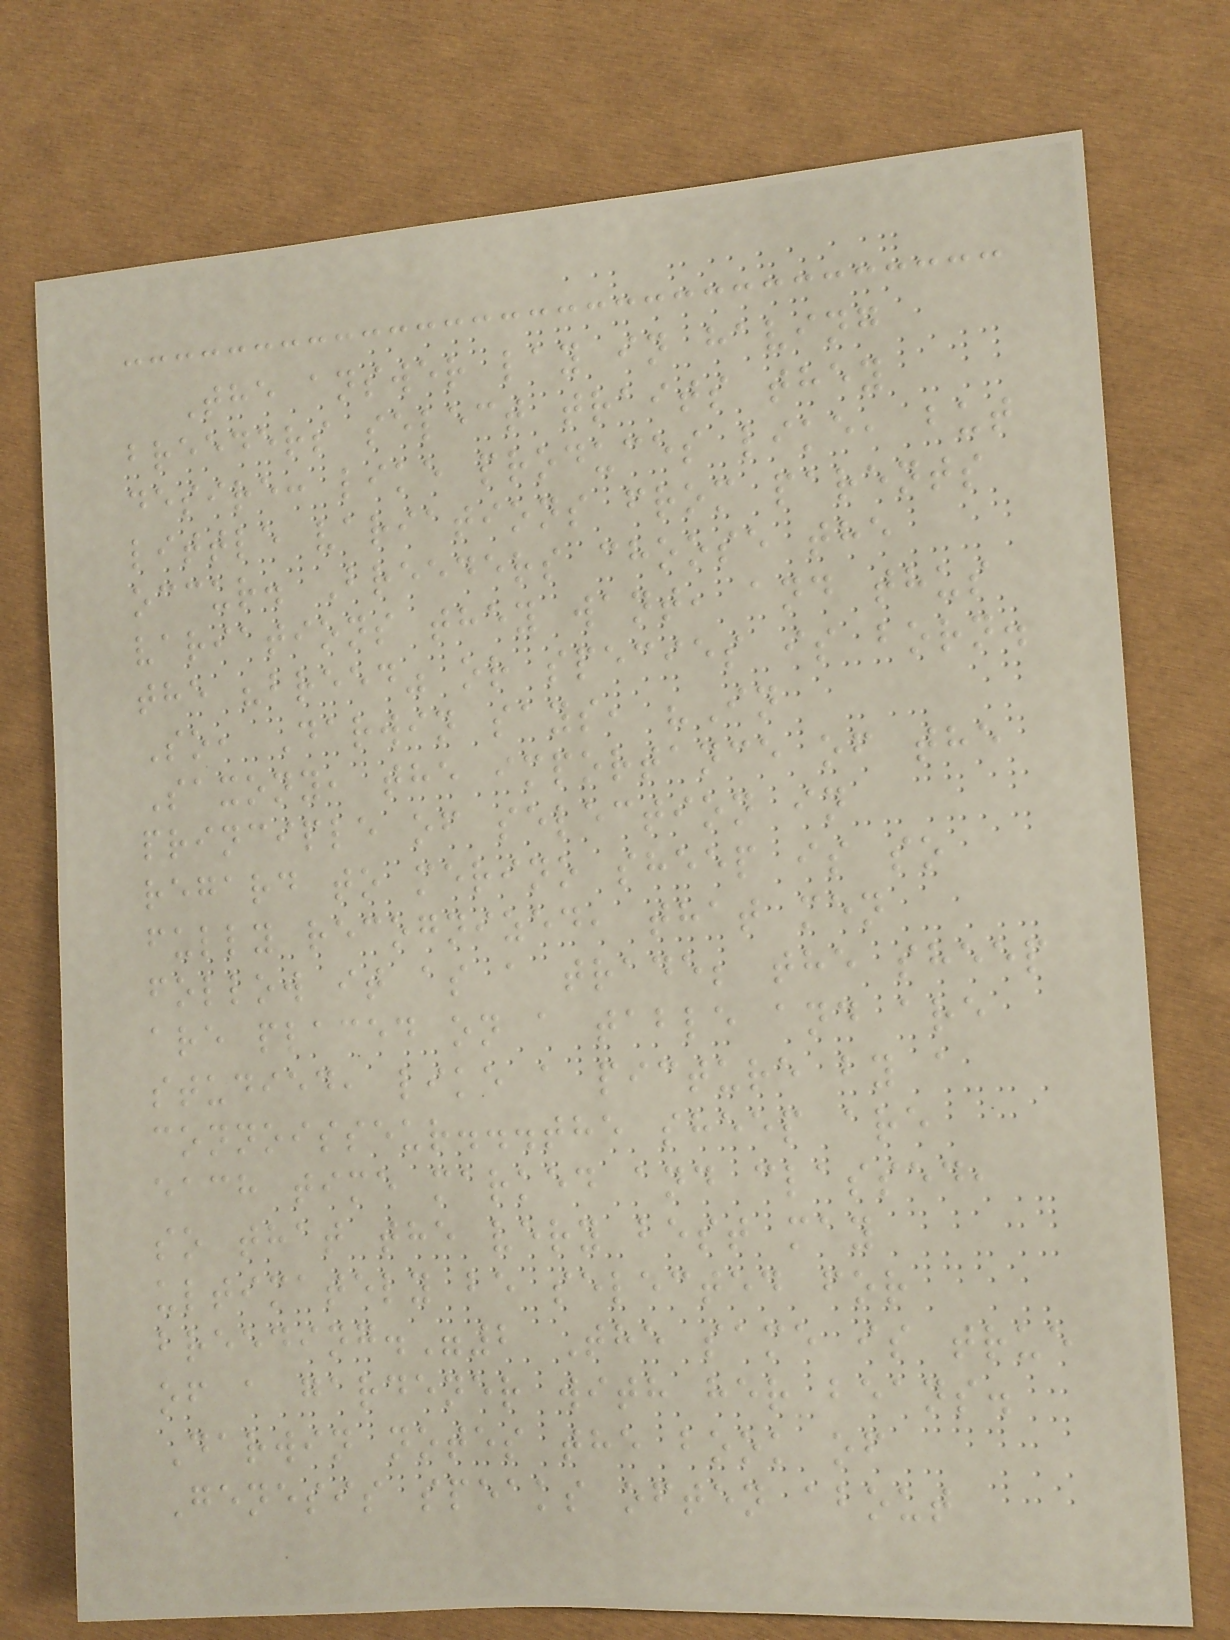The answer lay in having
breeders select traits they
desire: like produces like, but
little variations from parents
occur. Breeders choose the
variations they want, and thus
the "breed" or species is born.
So, Darwin says, "In
Saxony, the importance of the
principle of selection in
regard to merino sheep is so
fully recognized, that men
follow it as a trade; the sheep
are placed on a table and are
studied, like a picture by a
connoisseur...the sheep are
each time marked and classed,
so that the very best may
ultimately be selected for
breeding."2 The same is true
of a gardener with her beans.
Darwin notes the book of
Genesis speaks often about
